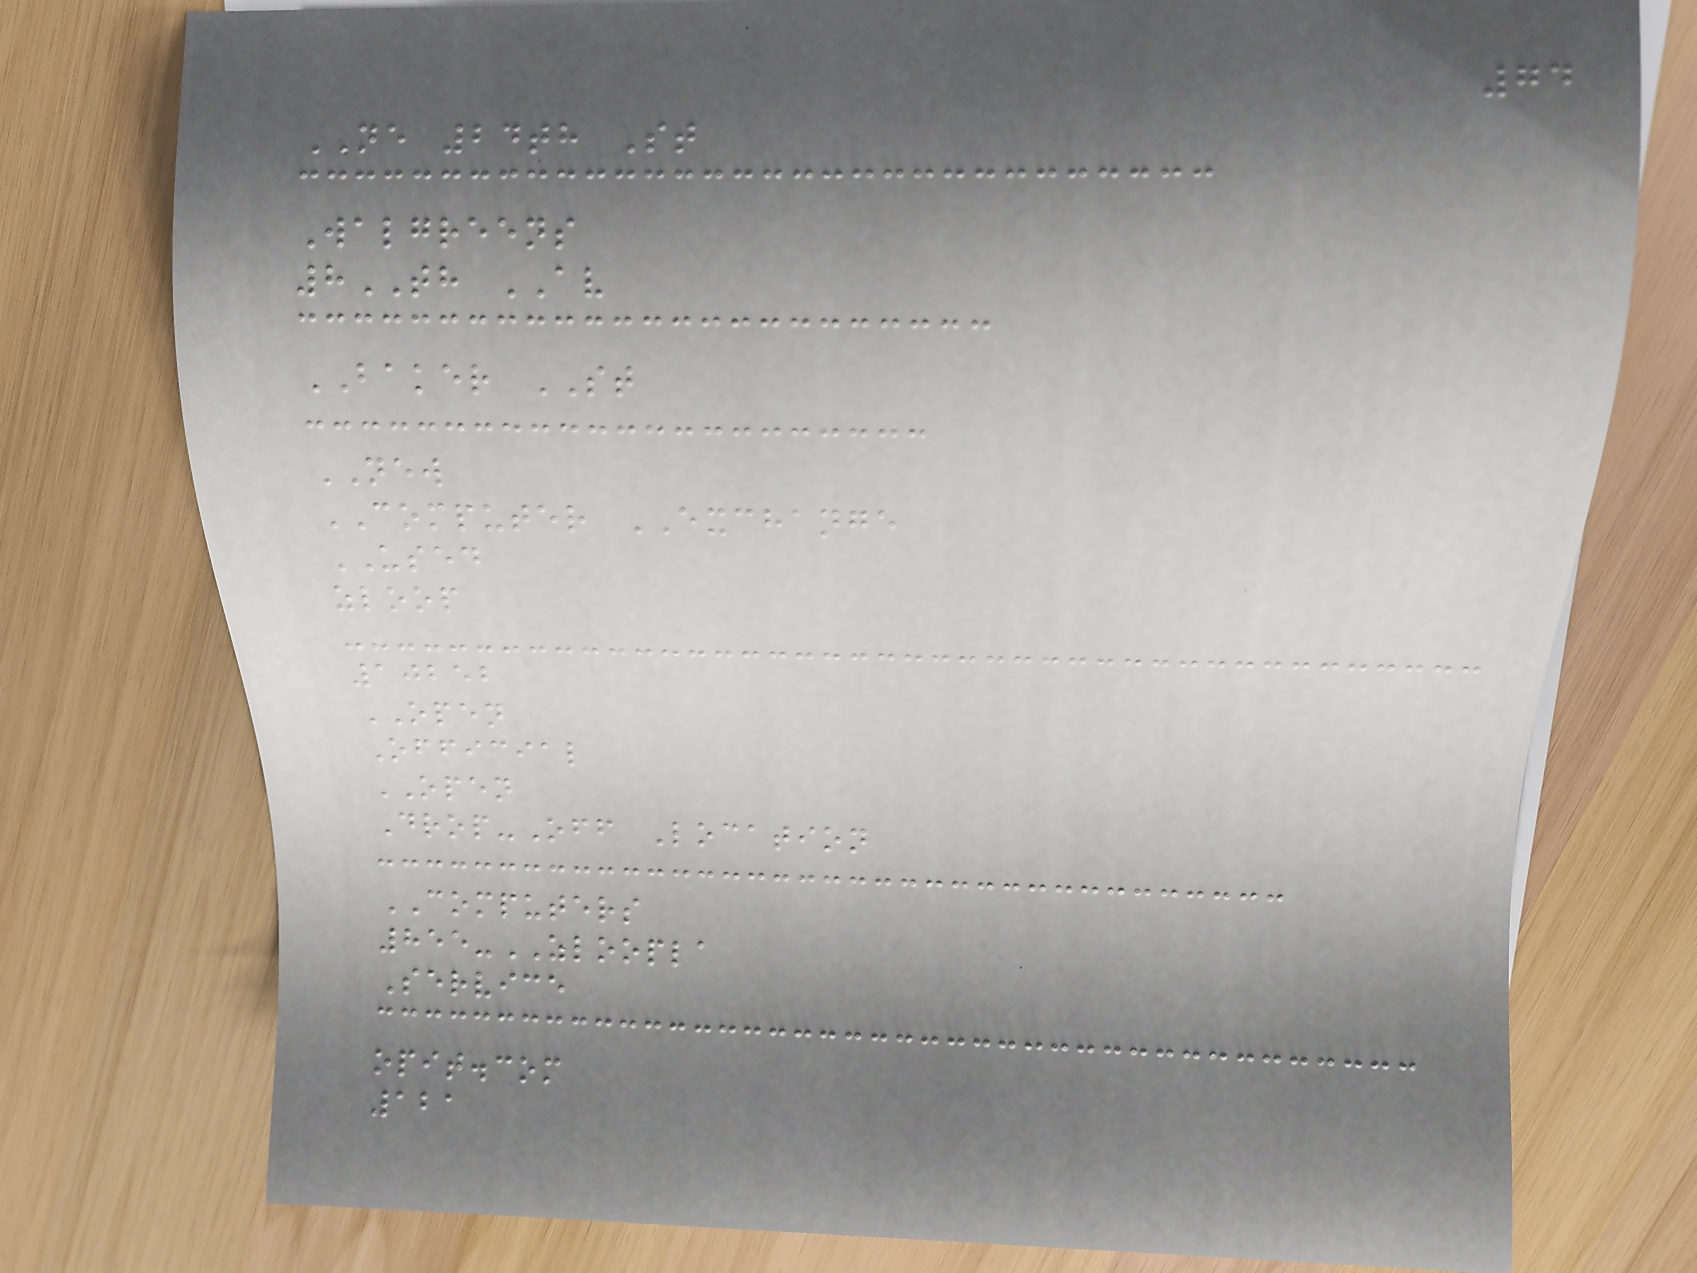74
NE 24th St
Walgreens
8TH AV
BAKER ST
NEW
COMPUTER EXCHANGE
USED
zloop
10252
OPEN
Official
OPEN
Drop-Off Location
COMPUTERS
855-ZLOOPLA
Service
opit.com
121
